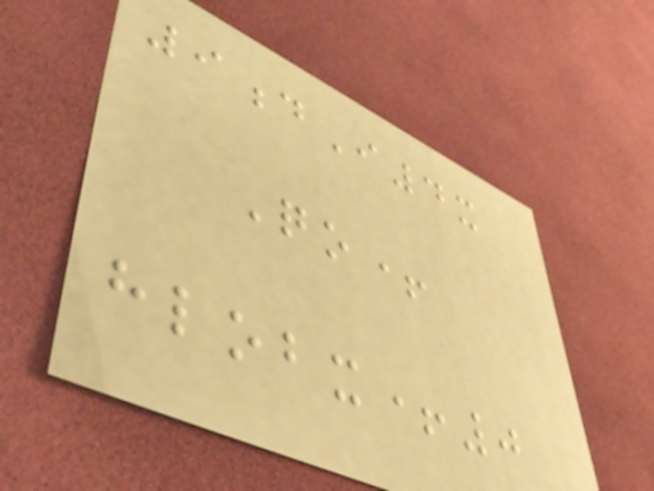9dI4x
Qo+
hlobx+0
